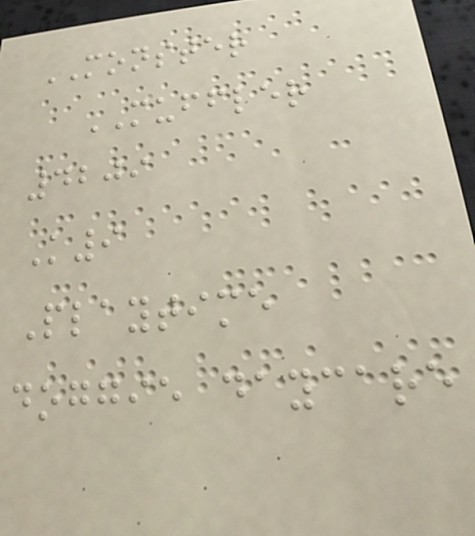MONSTER
MUFFLER
4209
K9
Playtime
doggie daycare
